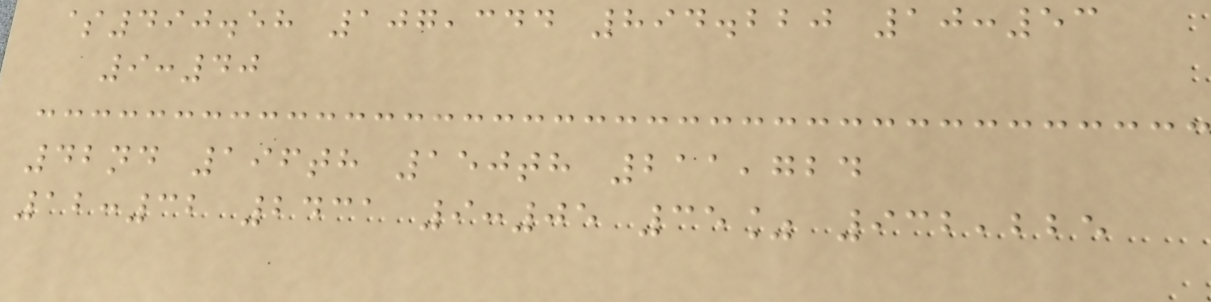$490.58 107,344 894.220 10:53
9:40
42nd 196th 150th 211,724
12:32 2431 9:05 35% 932,225
